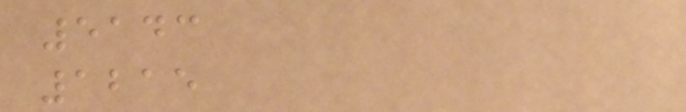5143
1215
